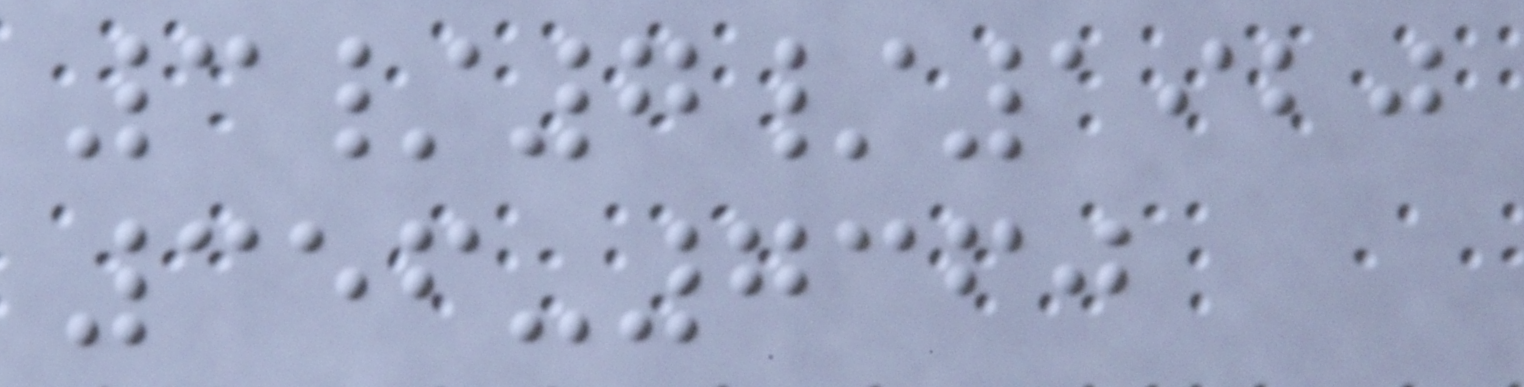3/7/1920
356-7360
